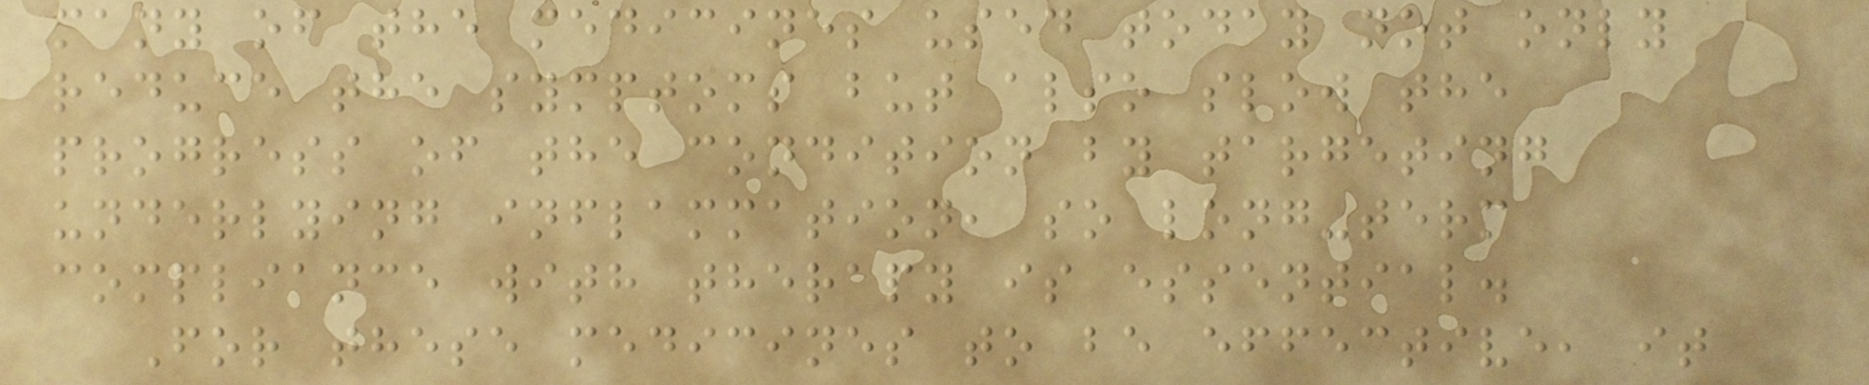many of the medicines used today not only
reduce the symptoms but also slow the
progress of the condition by targeting
underlying inflammation, so long-term
compliance with therapy is essential.
For these medicines to be effective, it
